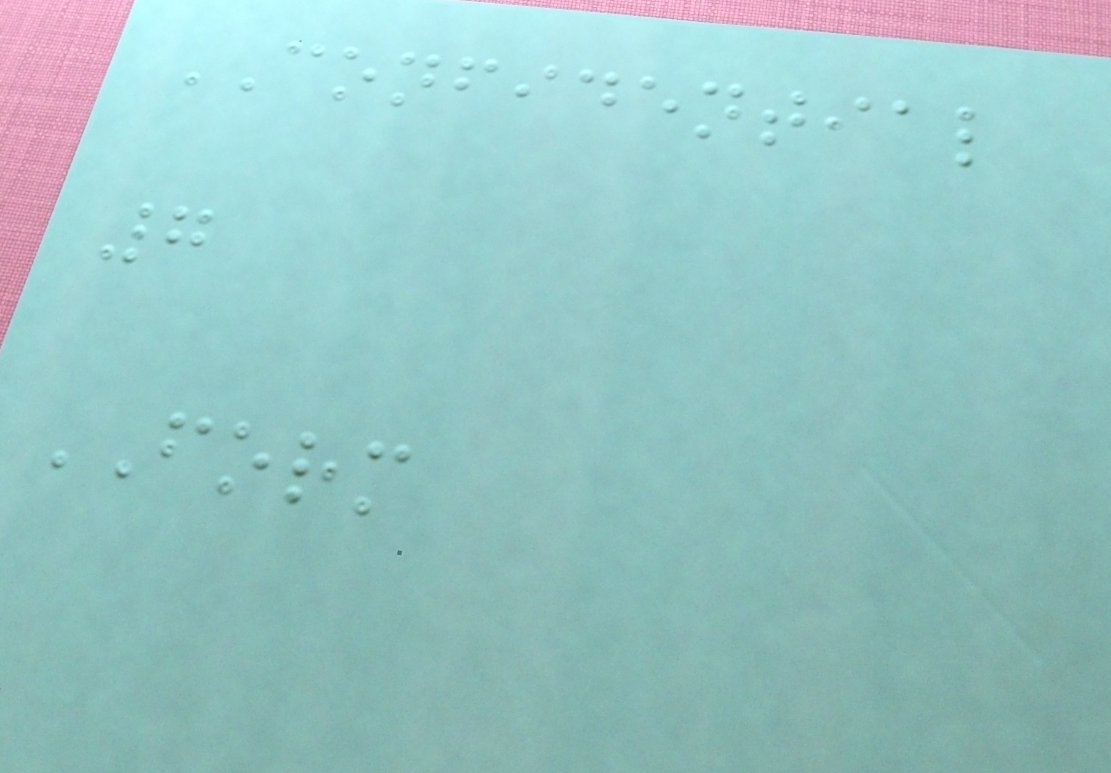CONFIDENTIAL
7
FORM
